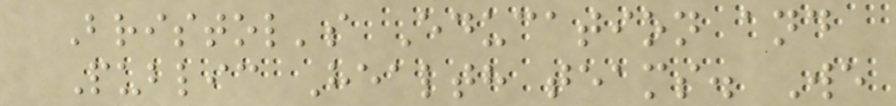Bristol's Education and
Public Health teams. We
